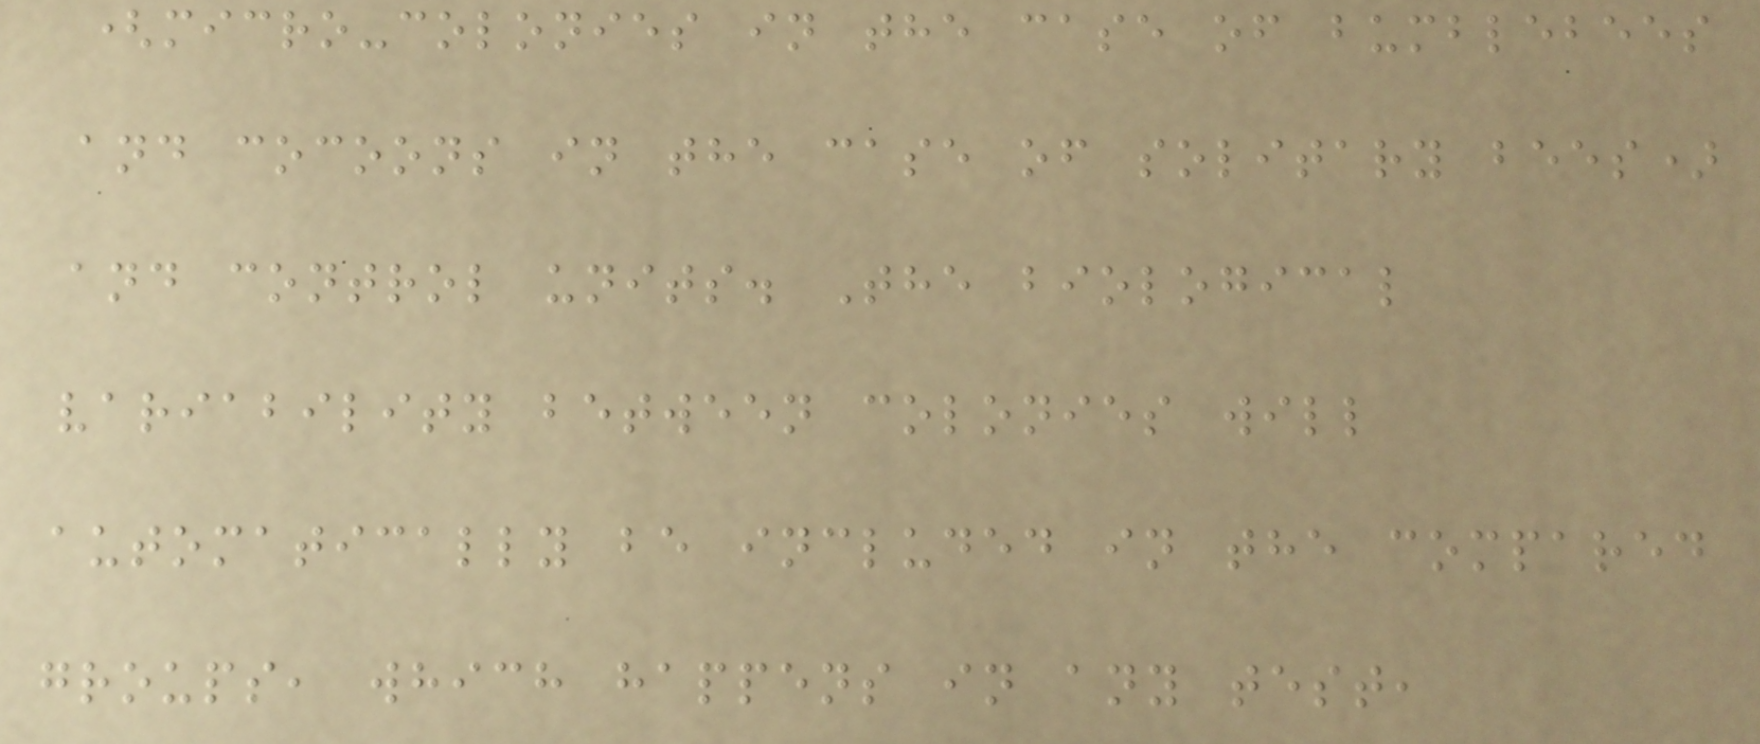(micro-colonies in the case of bumblebees
and cocoons in the case of solitary bees)
and control units. The biological
variability between colonies will
automatically be included in the compared
groups, which happens in any test,
